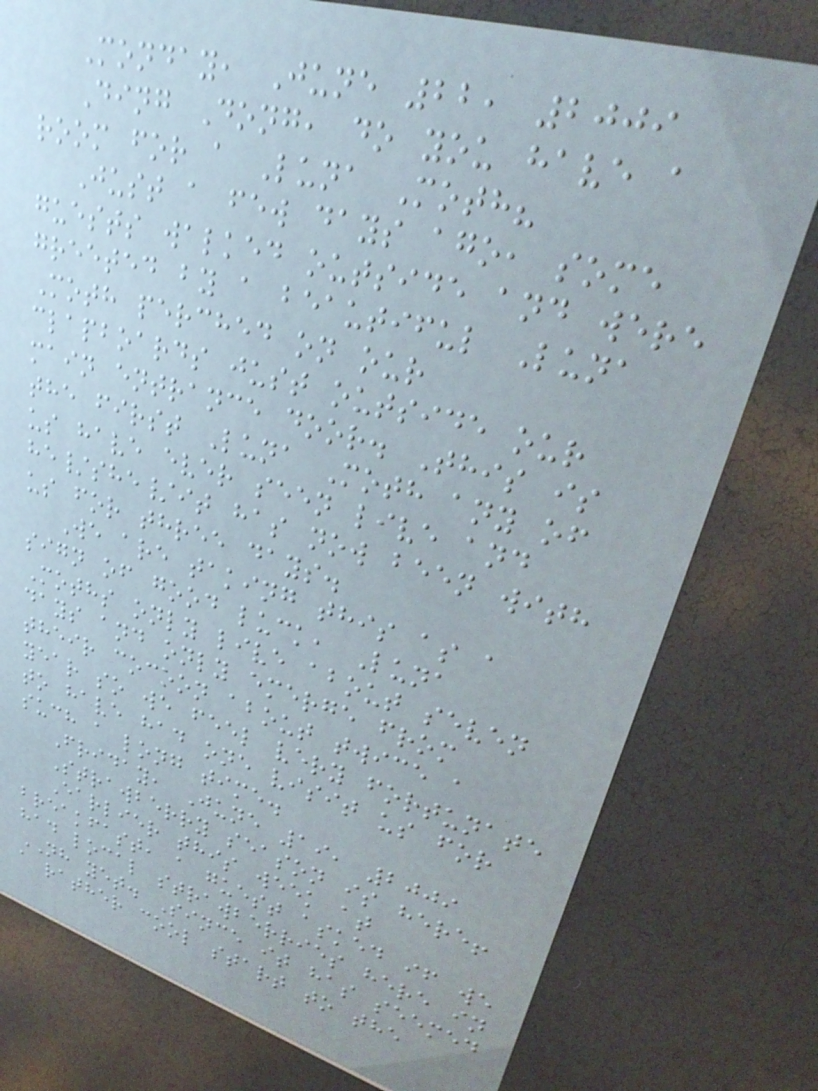Monday, June 22, 2009
Ding Dong, do you have a
room for a Luna Moth?
Just a few days ago, some
guests walked outside and were
greeted by a beautiful Luna
Moth perched on our
clapboards just outside our
main entrance door. This is
the first Luna Moth any of
us have ever seen live and
he/she/it has now been with
us for three days.
We are taking this as a
sign of good luck, Luna
Moths only live about seven
days and only emerge from
their cocoon about twice a
year so we feel very fortunate
to have had one visit us for
such a long time.
Friday, June 19, 2009
Strawberry season is here!
Earlier this week at
breakfast, a guest asked if we
had local strawberries here in
NH yet. Since it has seemed
a rather cool start to the
